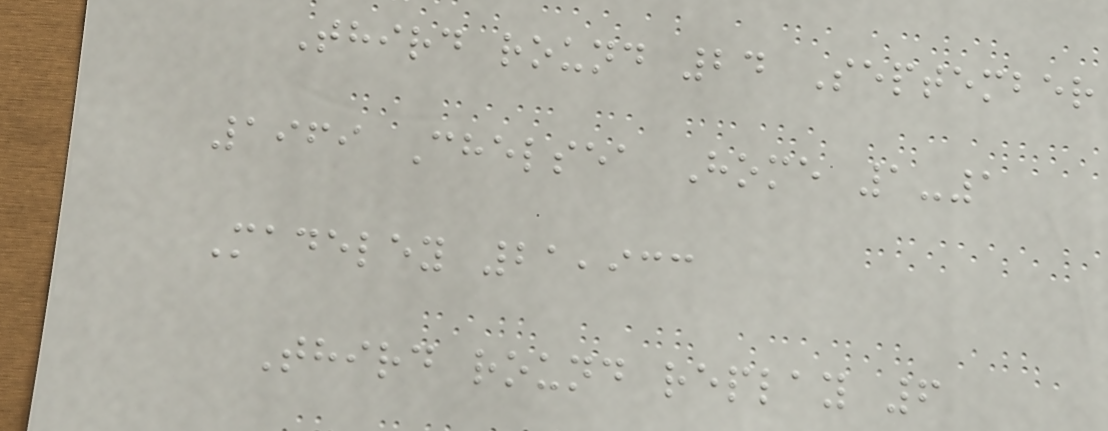Third round 24 September
1969 Chelsea Home 1-1
Madeley 21,933
Third round replay 6
